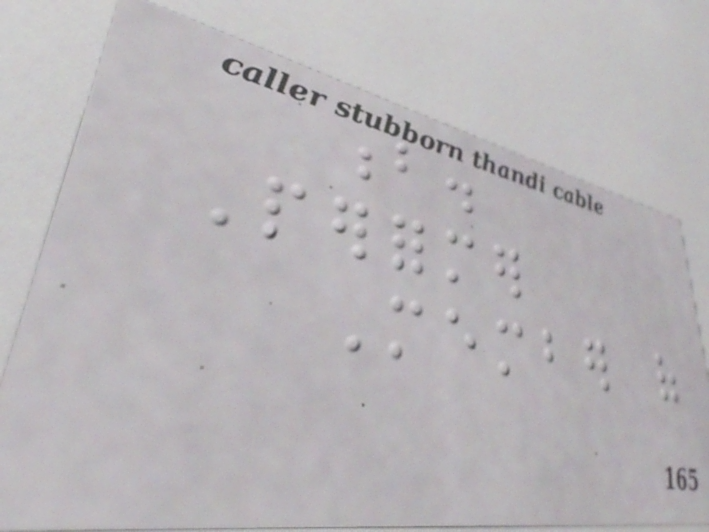b.
Performer
Member of
